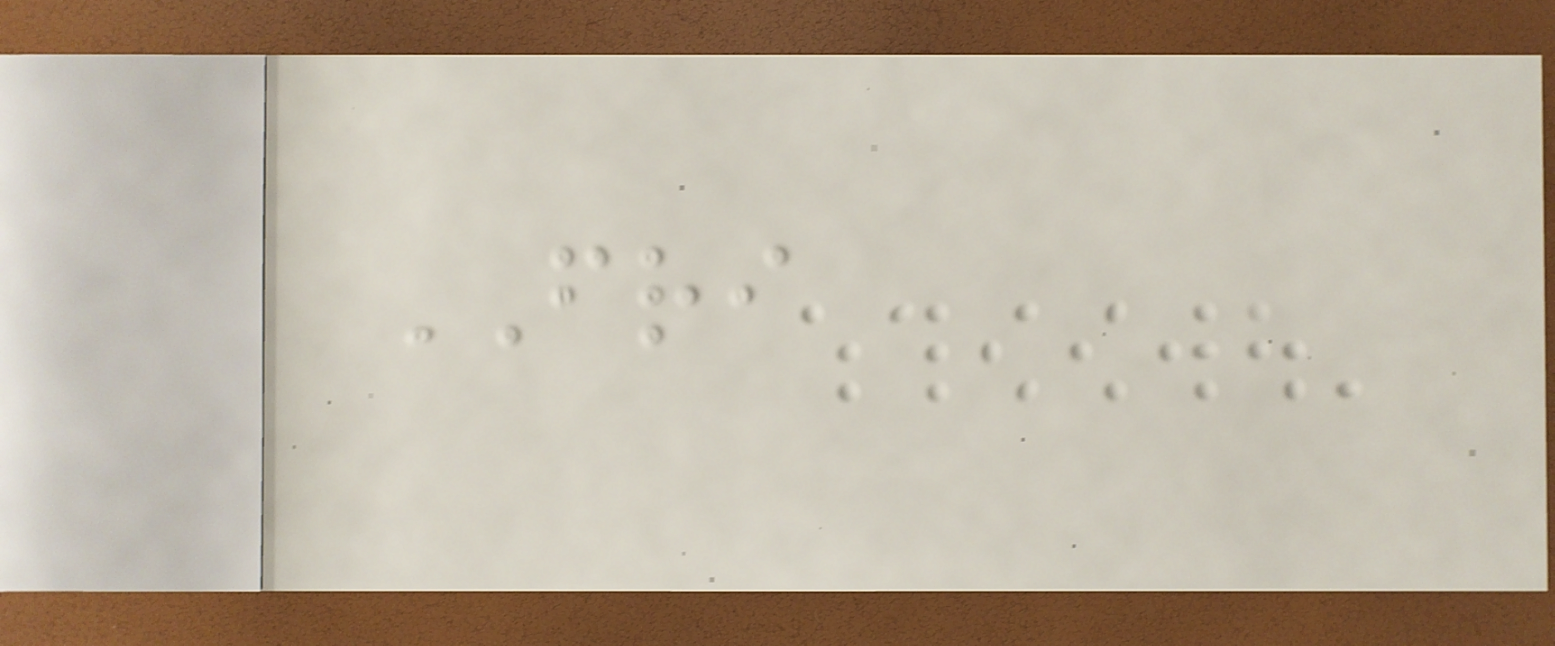FRI
